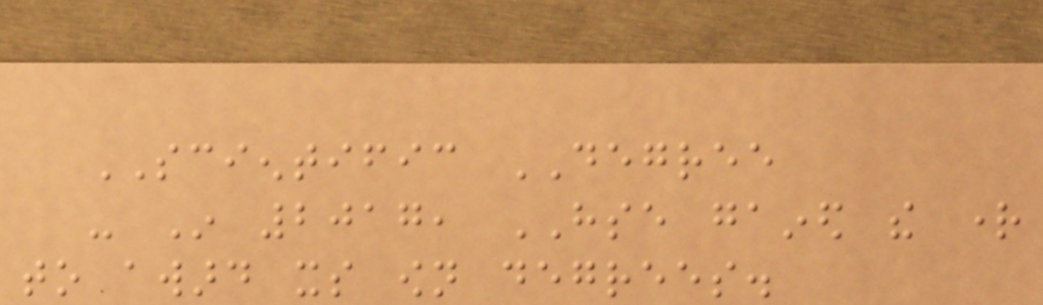SCIENTIFIC DEGREE
- In 2017, HSE gained the right
to award its own degrees.
